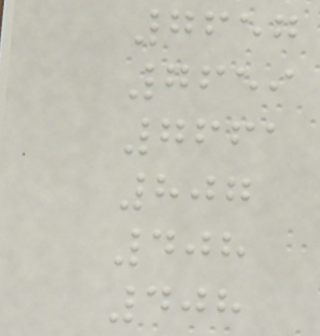7657
7659
7661
807
408
408
